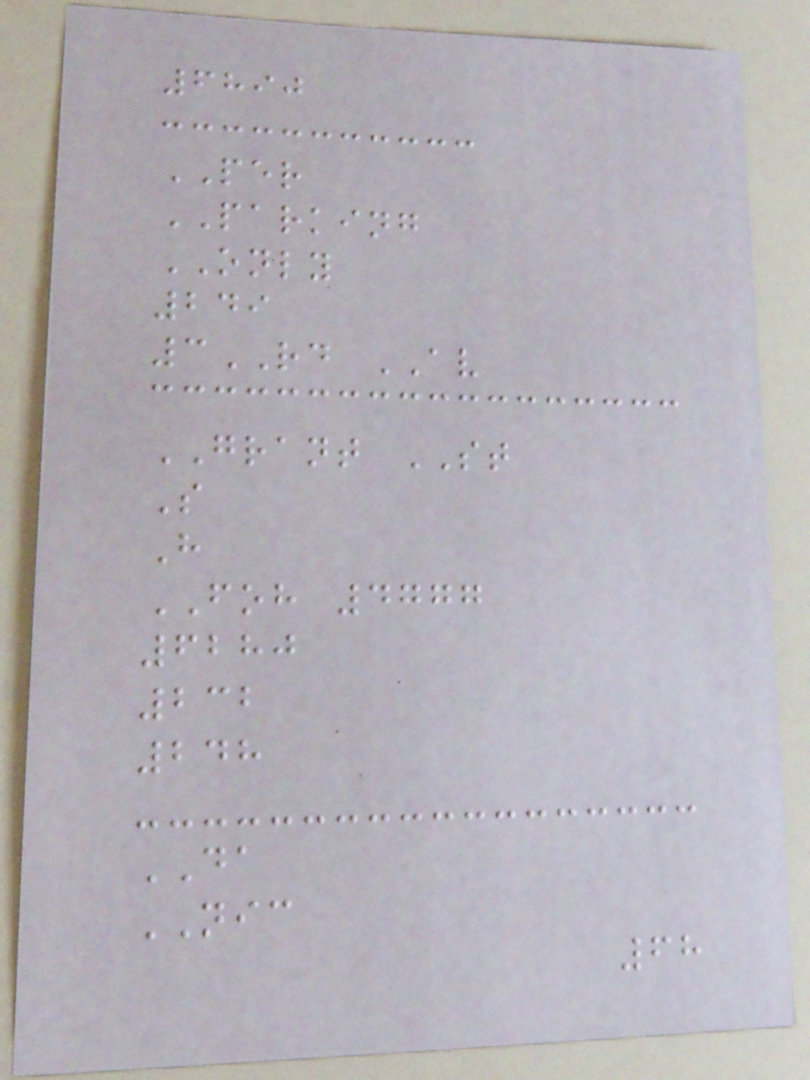6890
PER
PARKING
ONLY
249
3RD AV
GRANT ST
S
H
FOH 4777
6280
232
248
DA
NIC
68
